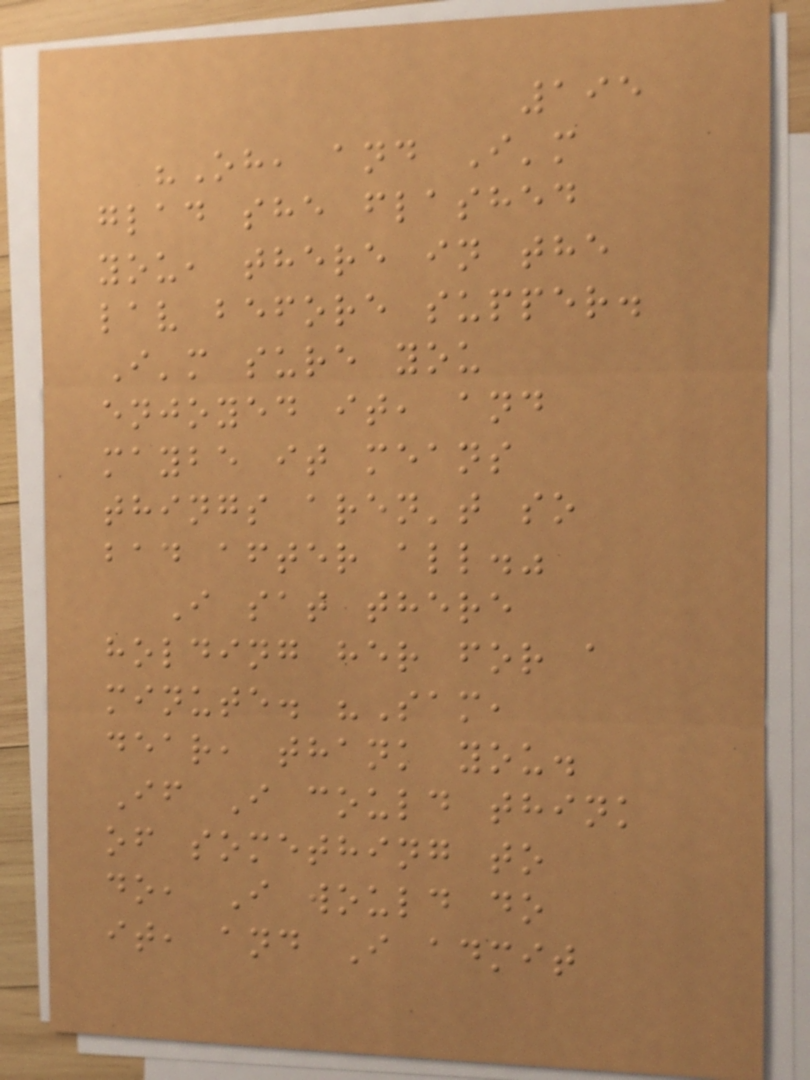195
"Oh, and I'm
glad she flashed
you, there in the
lav before supper.
I'm sure you
enjoyed it, and
maybe it means
things aren't so
bad after all."
I sat there
holding her for a
minute. "Sam,
dear, thank you.
If I could think
of something to
do, I would do
it, and I admit
